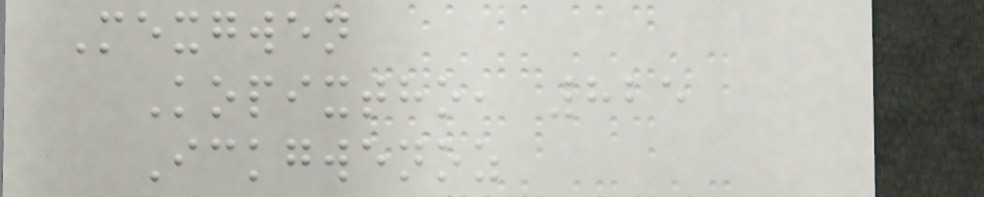Mexgwen
Kopixtho, 825
Ickgwenoz
